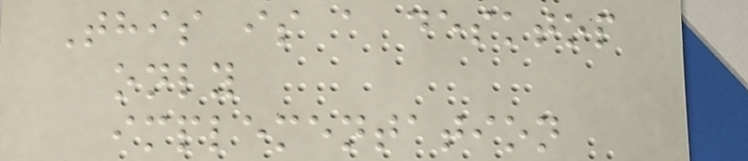This is a desktop
only
implementation
